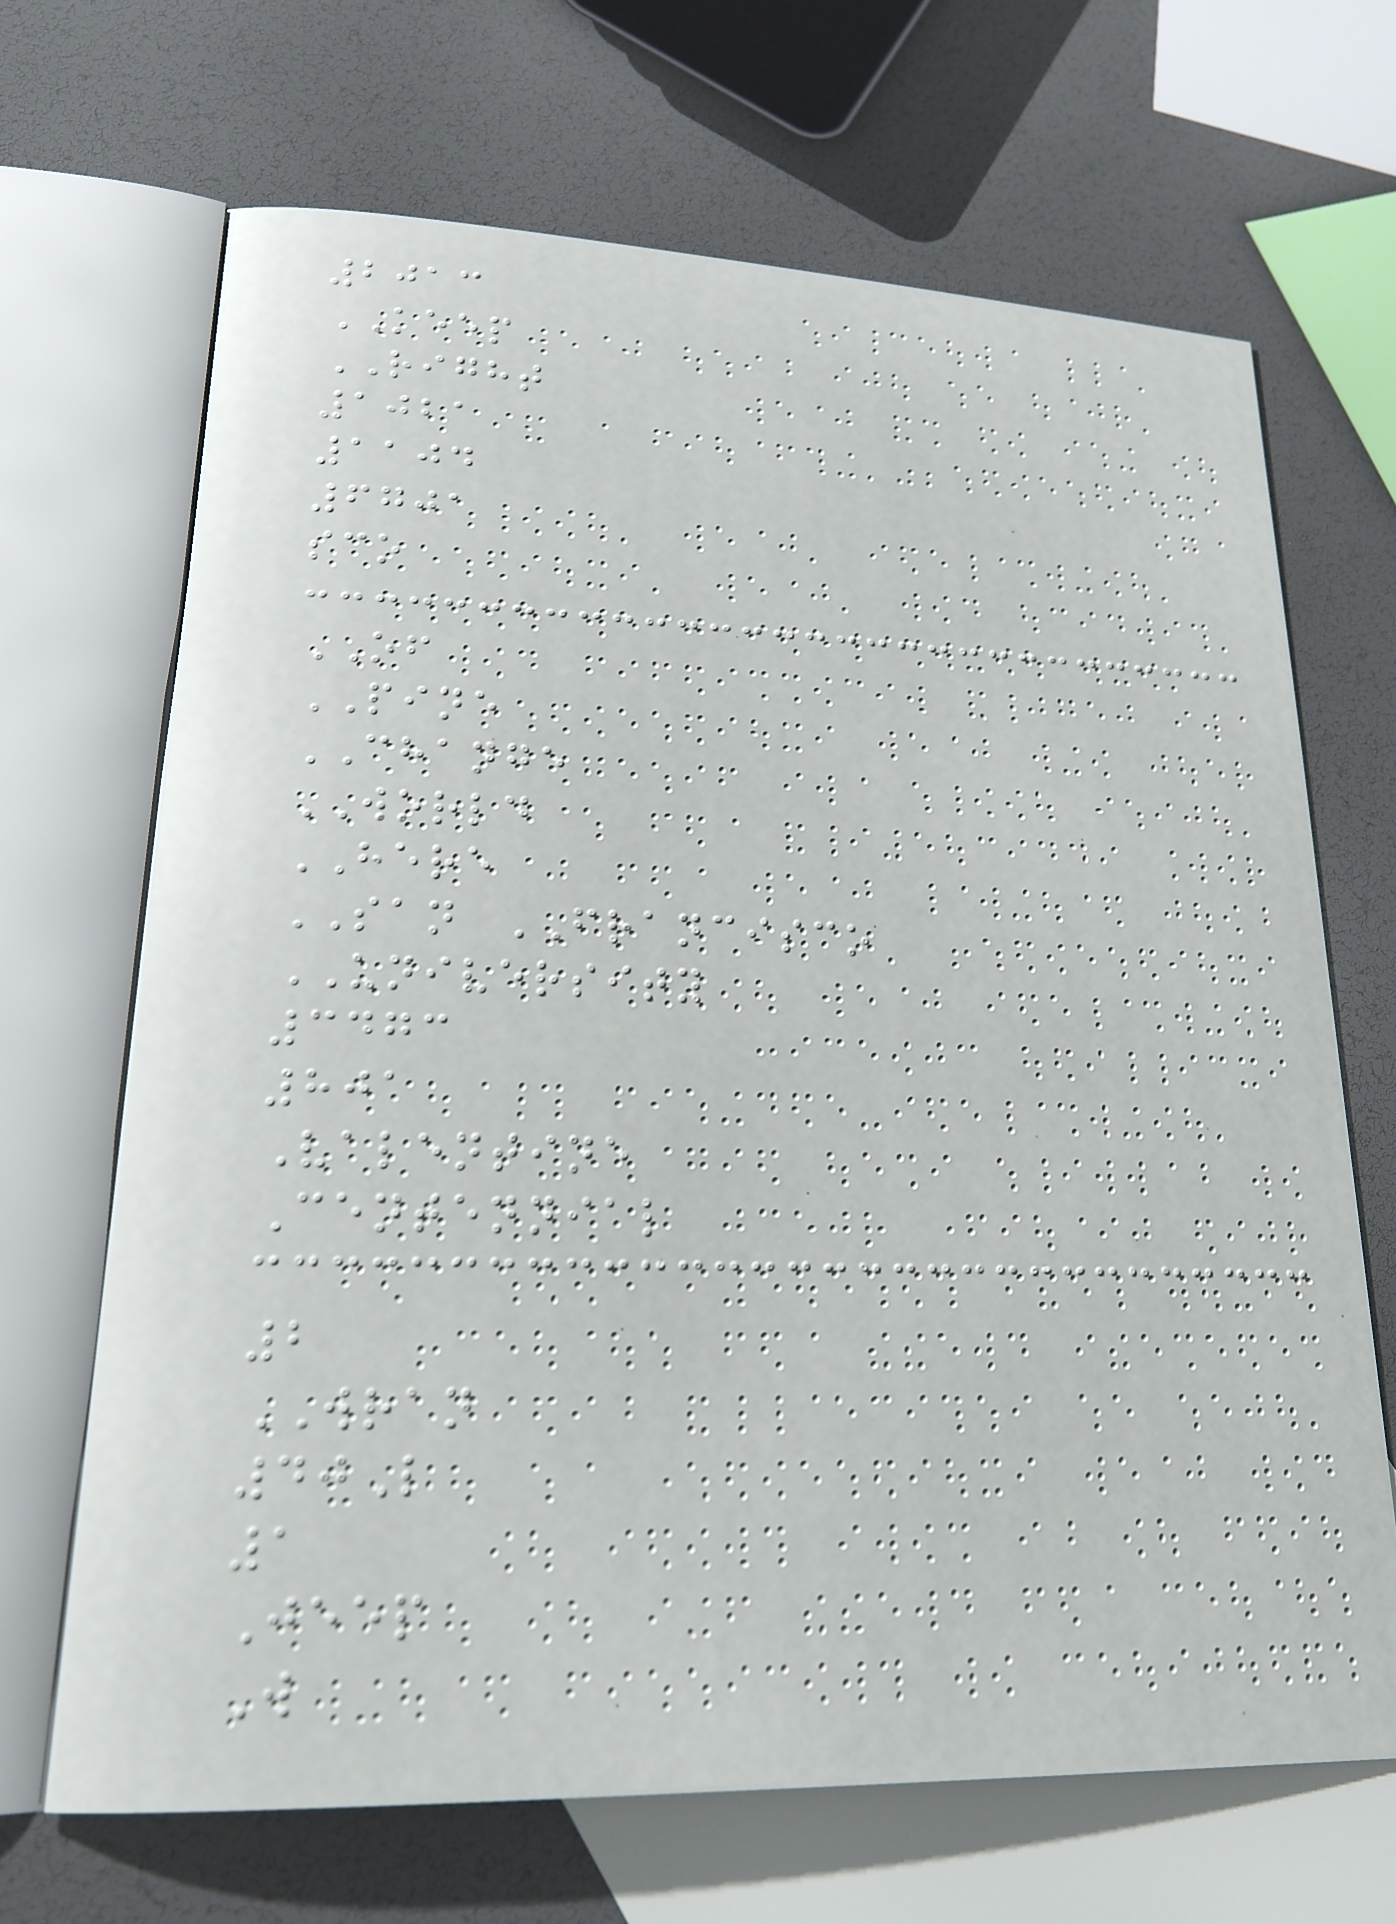2013
KEEP
RIGHT
1021
1104
6701
sco
OF
PINE
CHANGE
WORLD
HERE
SAN FRANCISCO
UNIVERSITY
3473
801
Valentine
Centennial
2
WRAN
40L
1
Jeep
W
